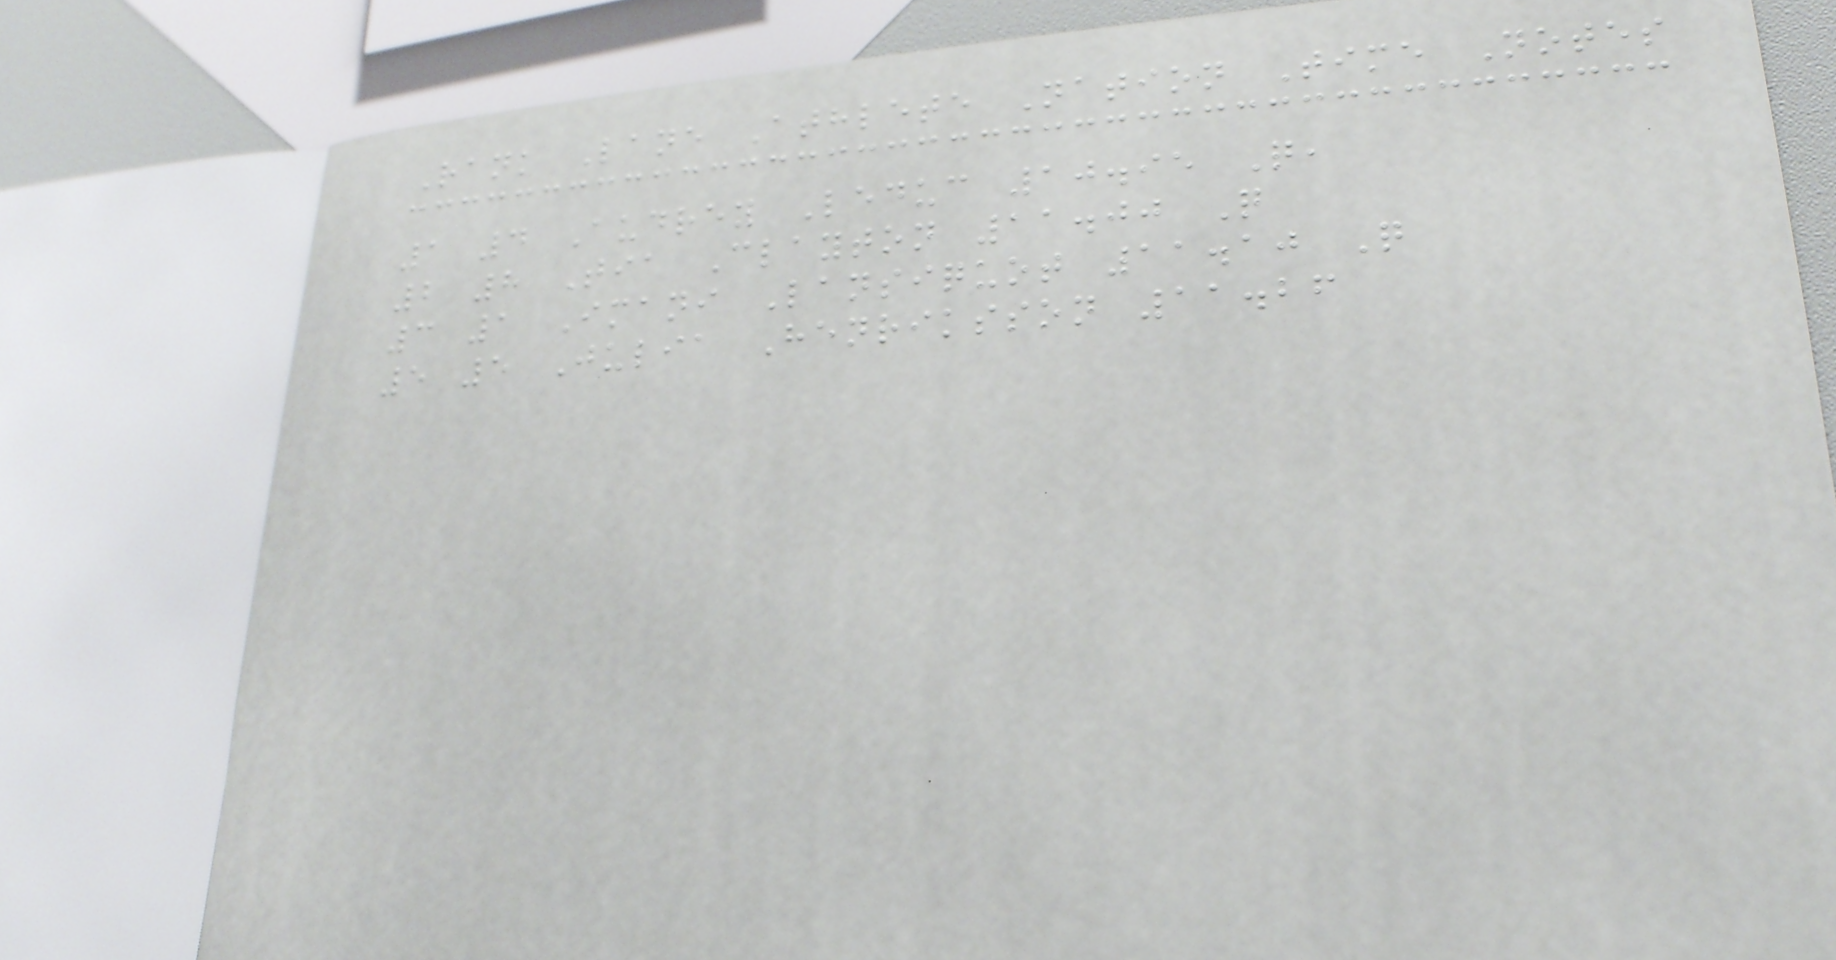Rank Lane Athlete Nation Time Notes
1 4 Audrey Leduc 10.95 Q,
2 8 Tia Clayton 11.00 Q
3 1 Imani Lansiquot 11.10 Q
5 5 Julia Henriksson 11.26
